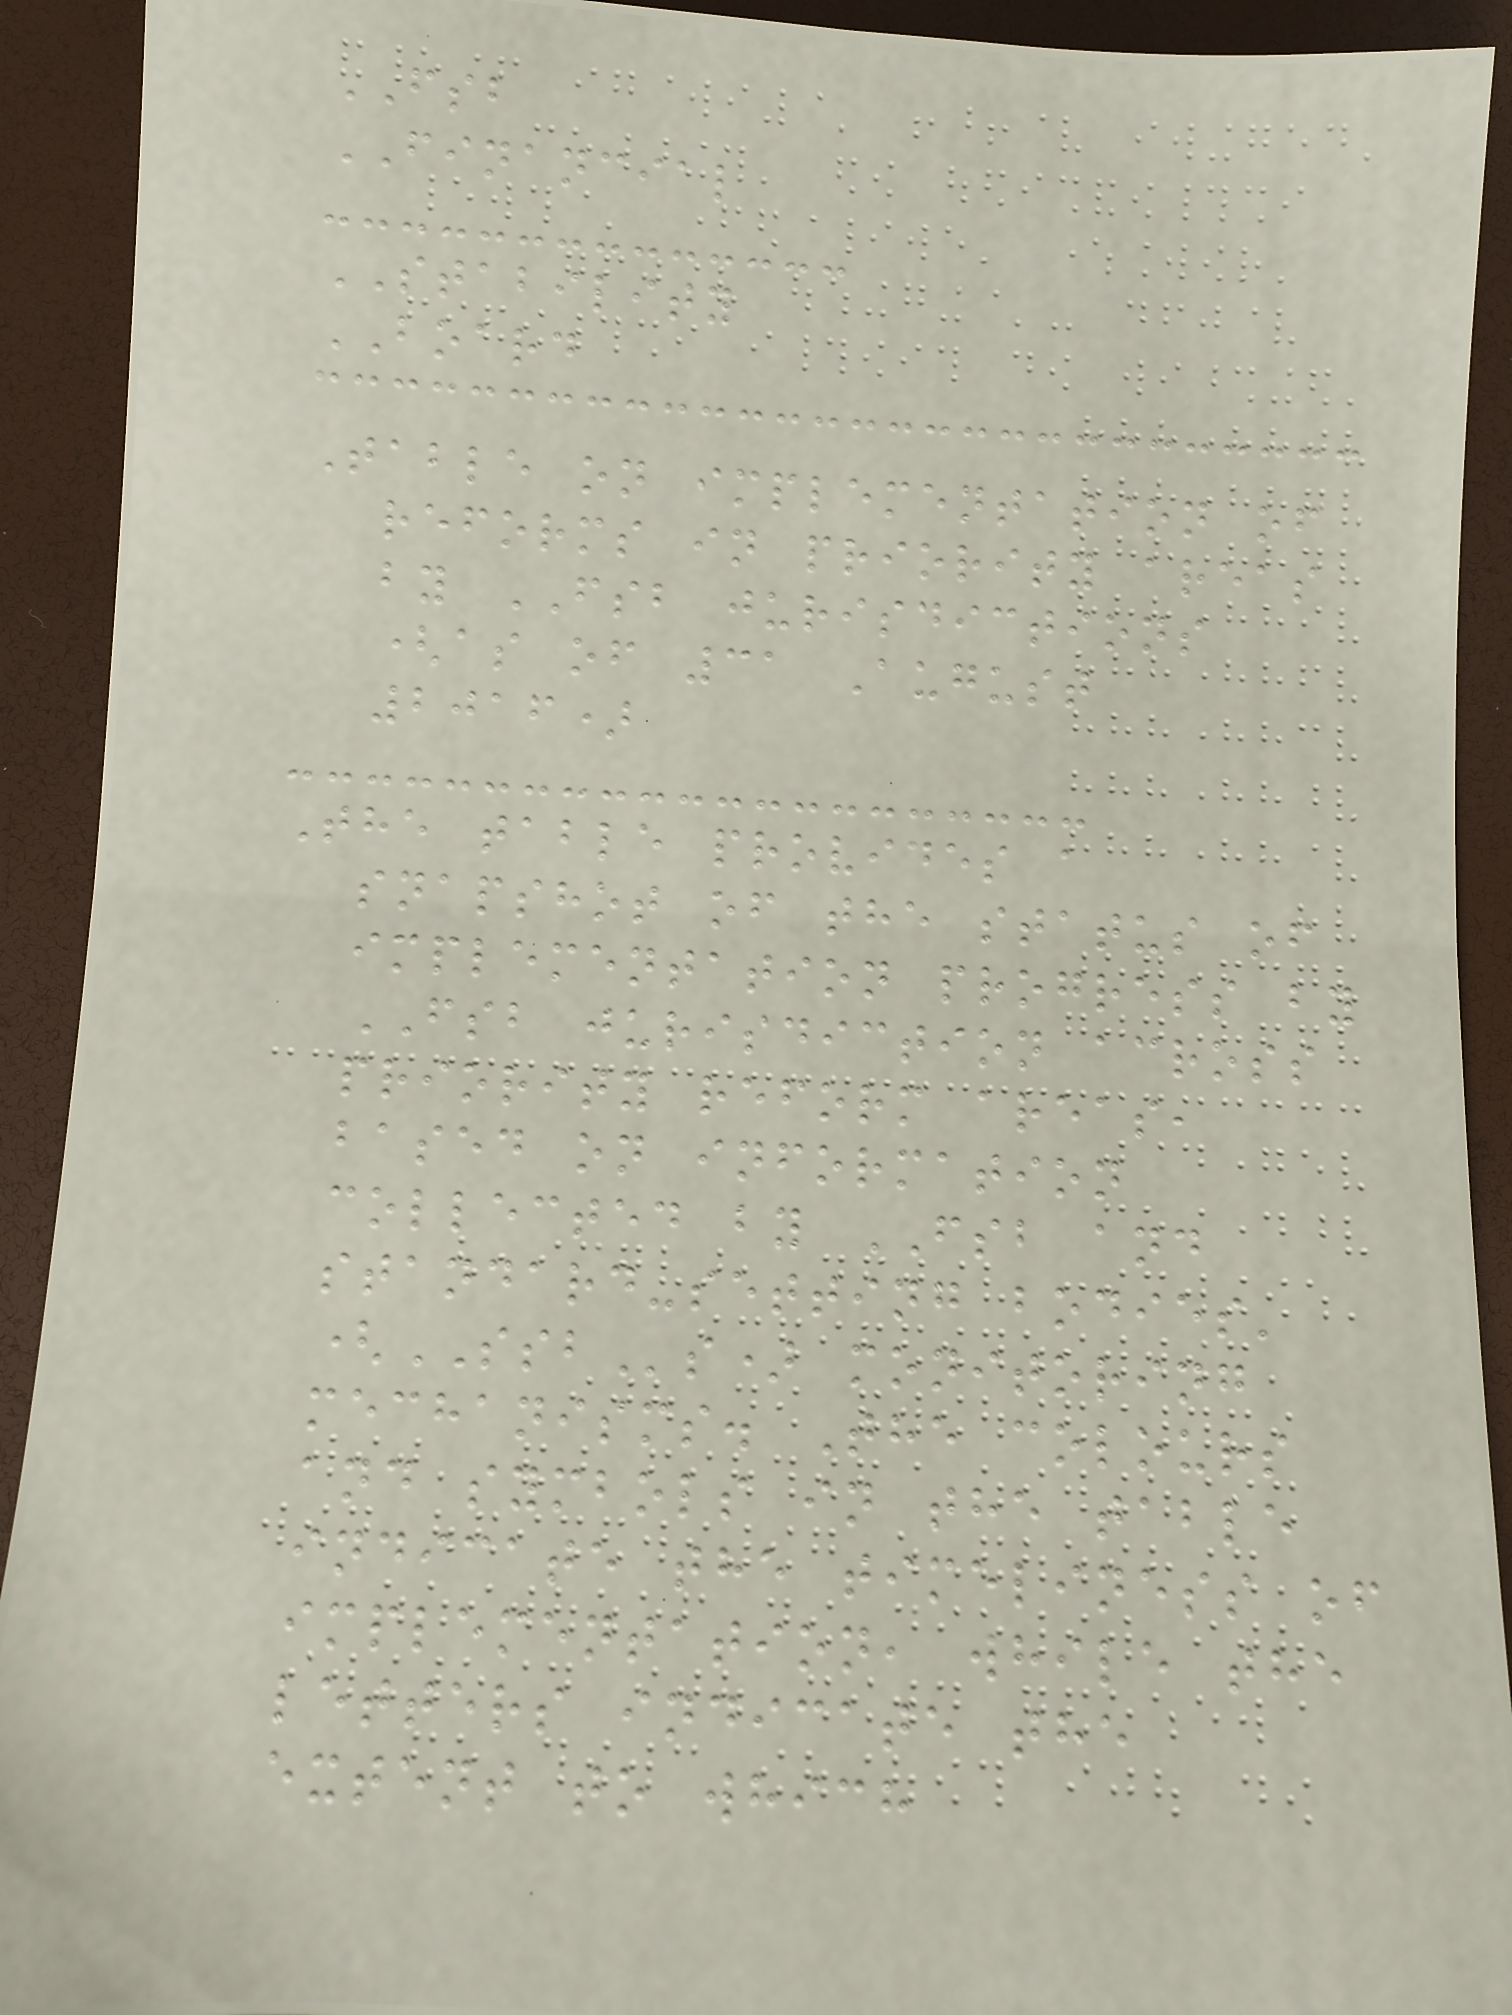FSB
FINANCIAL
STABILITY
BOARD
Table on implementation of
reforms in priority areas
by FSB jurisdictions
(as of 31 August
2016)
The table provides a
snapshot of the status of
implementation progress by
FSB jurisdiction across
priority reform areas,
based on information
collected by FSB and
standard-setting bodies'
(SSBs) monitoring
mechanisms. The colours
and symbols in the table
indicate the timeliness of
implementation, while the
letters indicate the
extent to which
